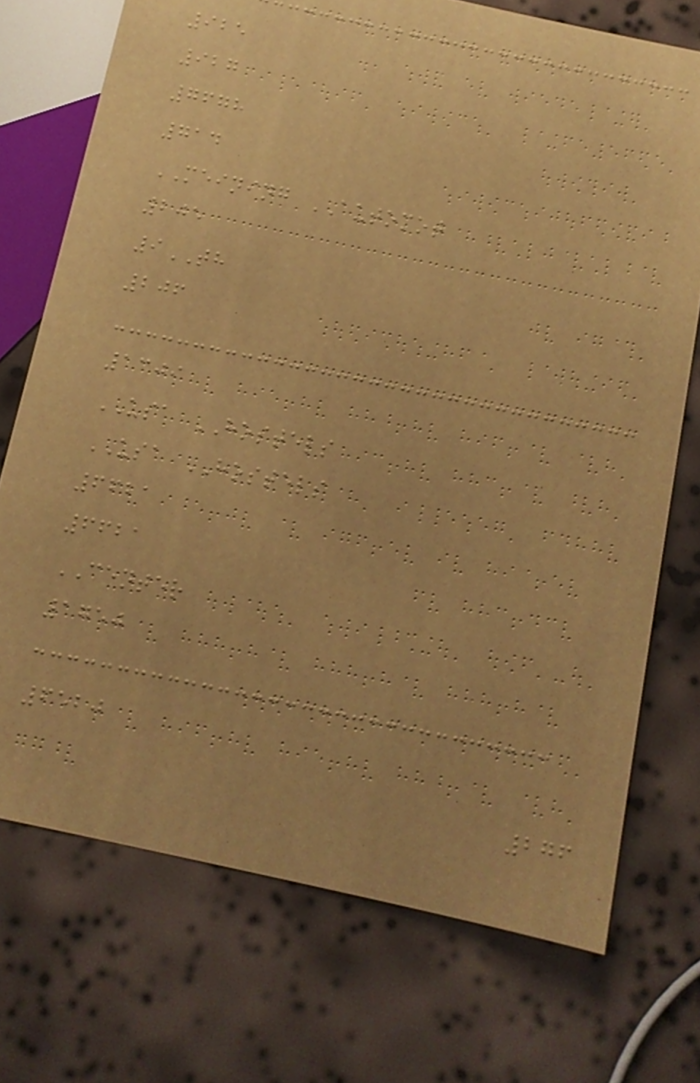925
927
7678
714
MEINING AUTOMOT
205
9TH
206
1309
USA HOSTELS
USA HOSTELS
6621
6621
CENTER
1750
6520
276
